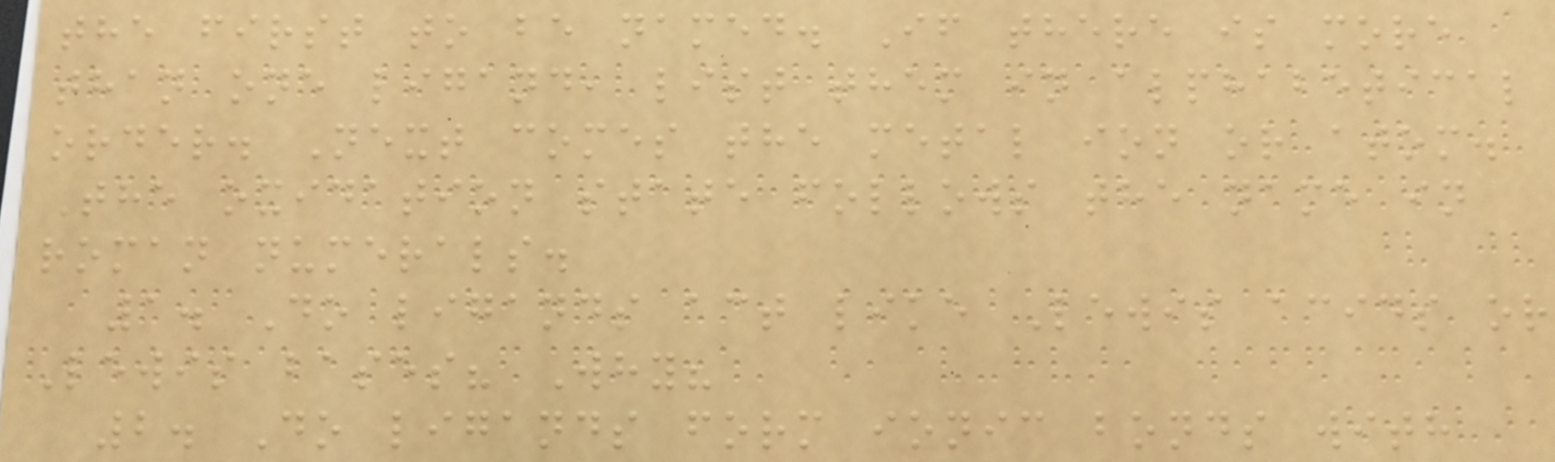the first to be named. If there is more
than one ligand, list them in alphabetical
order. Next comes the metal ion or atom.
The oxidation state follows the name in
roman numerals.
1. Do ligands act like Lewis acids or
Lewis bases? Why?
2. Do ligands form ionic bonds with
